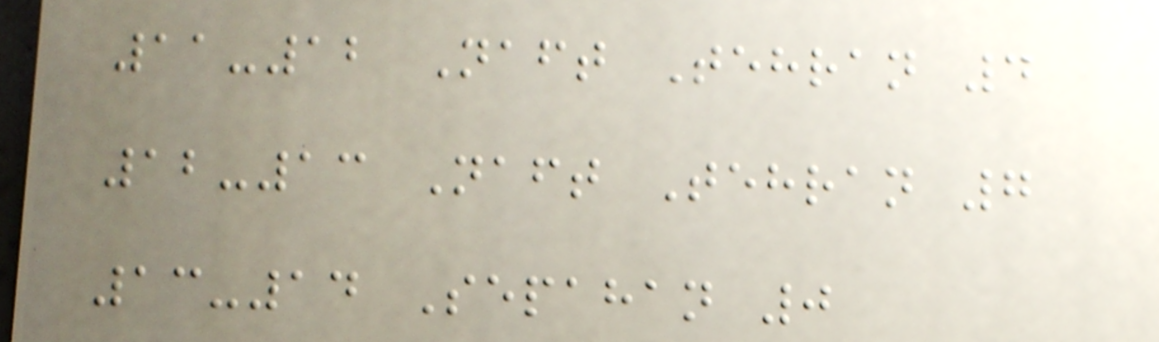11-12 Naft Tehran 4
12-13 Naft Tehran 7
13-14 Sepahan 0
